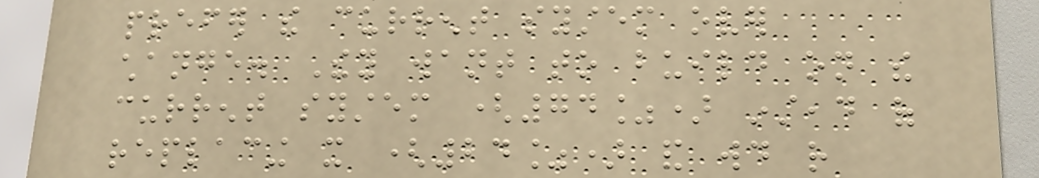prefer the current system over
change. They want to build on the
current system (74%) instead of
replacing it (24%) and would rather
